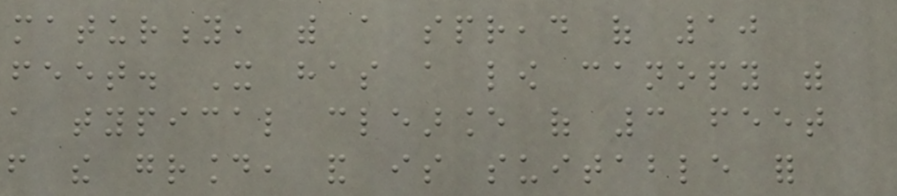maturity, with a spread of 10
feet. It has a low canopy with
a typical clearance of 3 feet
from the ground, and is suitable for
